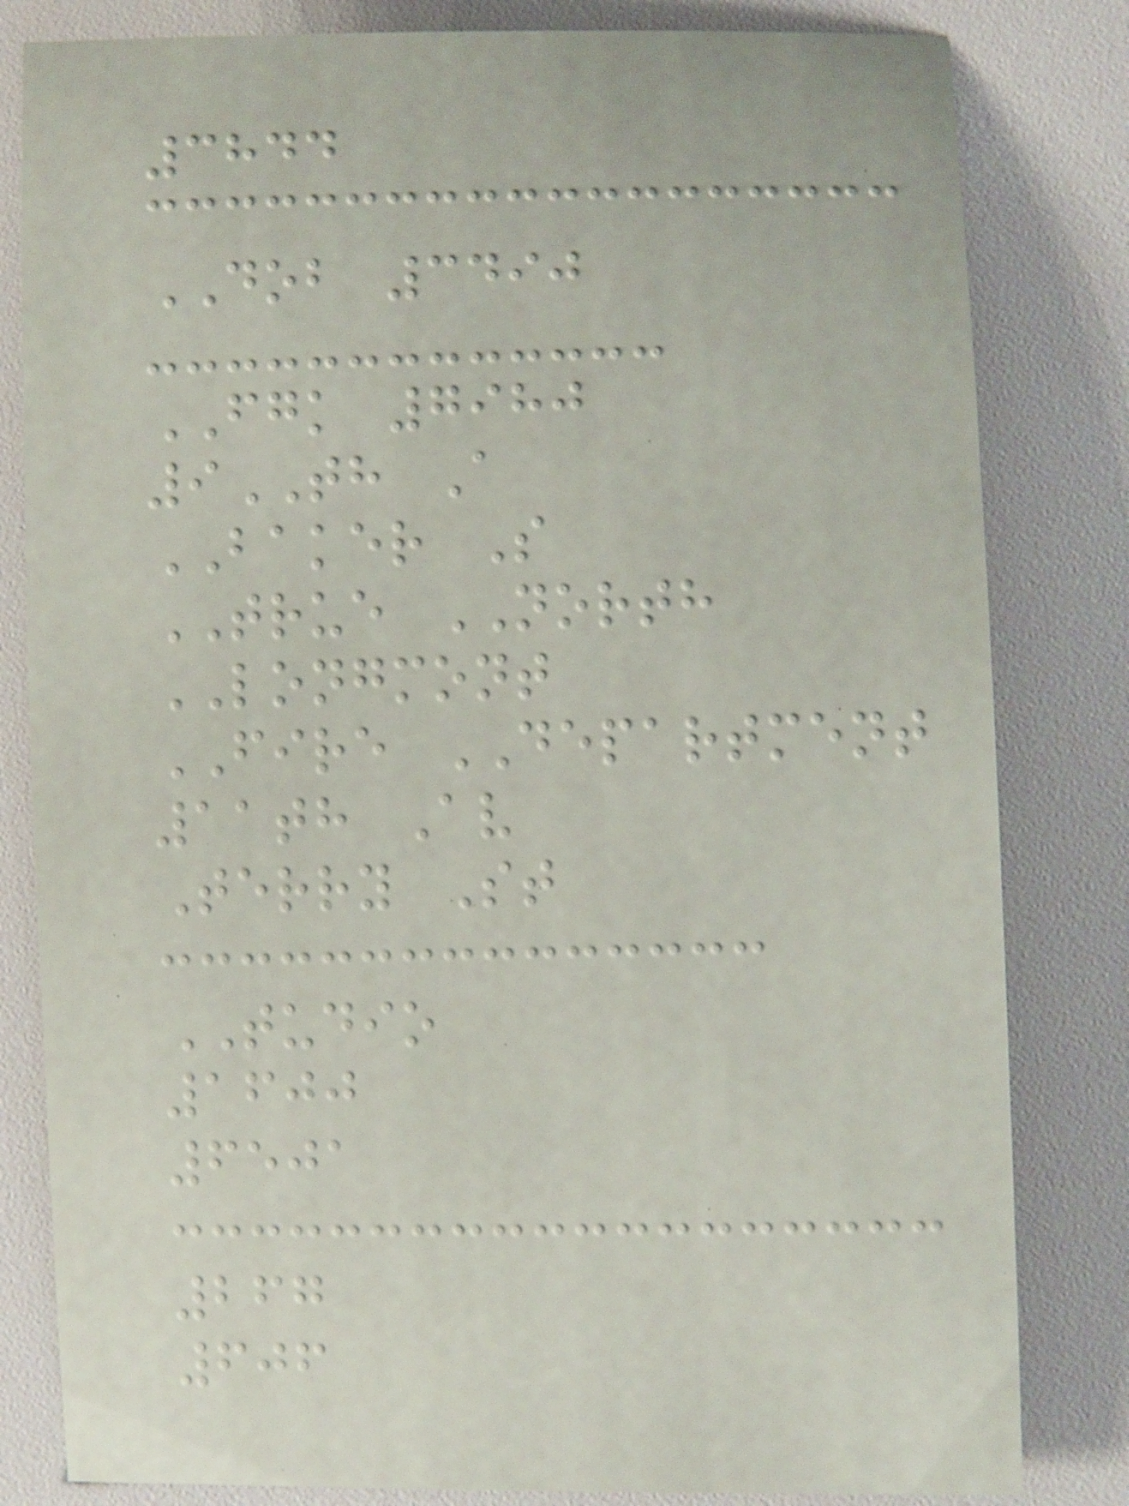3844
DOB 3490
FGK 7980
9TH A
BAKER S
TRUE NORTH
LONGMONT
FIRE DEPARTMENT
11th Av
Terry St
TUDIO
1600
6501
267
606
